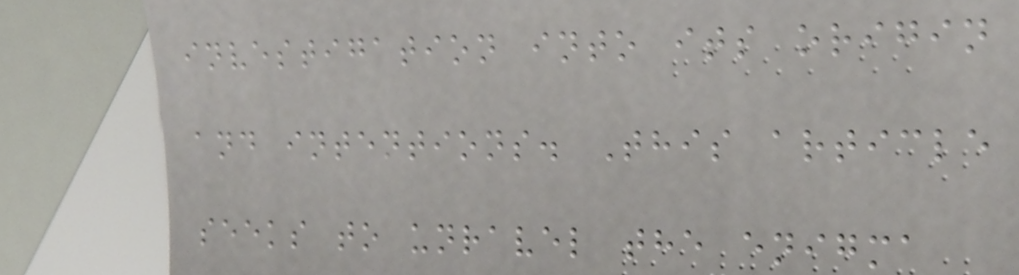investigation into its origin
and intentions. This article
seeks to unravel the enigma
